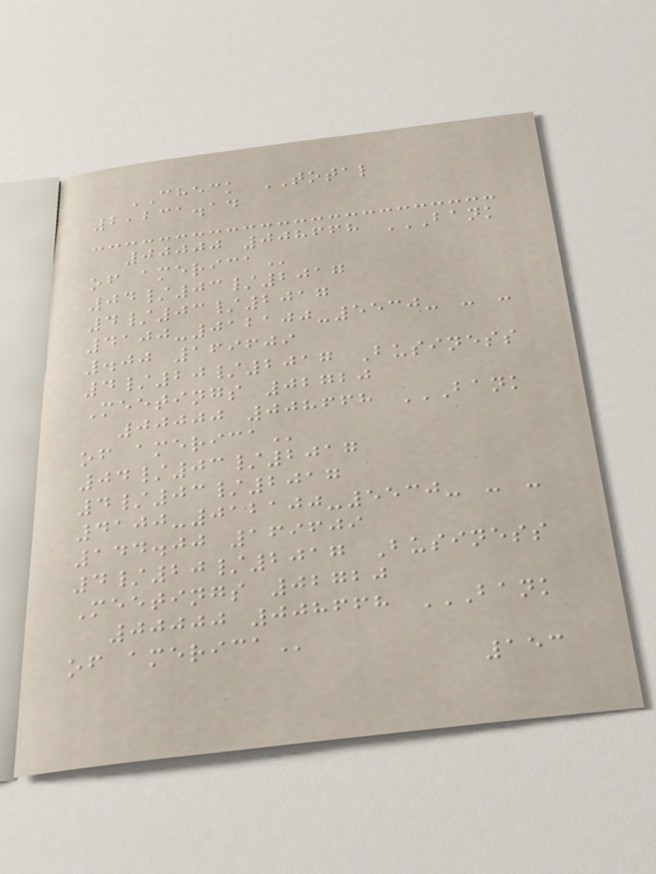CHECK TOTAL
2,231.14
00000 008668 BANK
OF AMERICA
04/03/2017
4/03/2017
4100-012100-5530- - -
.00 169609
4/20/2017 Business
Meetings 02720
00000 008668 BANK
OF AMERICA
04/03/2017
4/03/2017
4100-012100-5530- - -
144.00 169609
4/20/2017 Business
Meetings 02720
00000 008668 BANK
OF AMERICA
153
